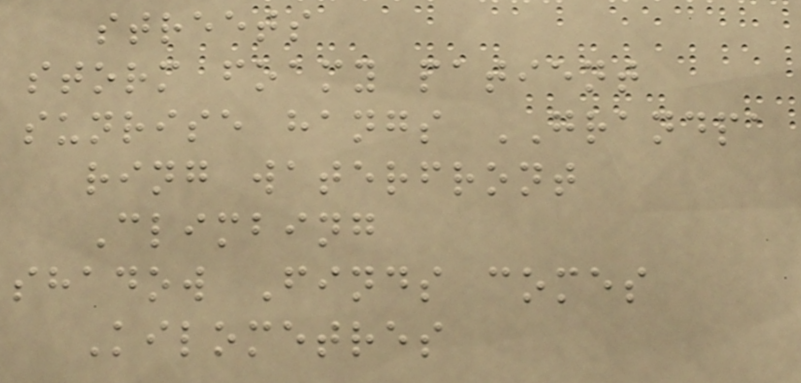streets
storm foamy patient
sunrise hangs GRANDPA
ring waterfront
Climbing
shadow Finds comes
Kilometres
